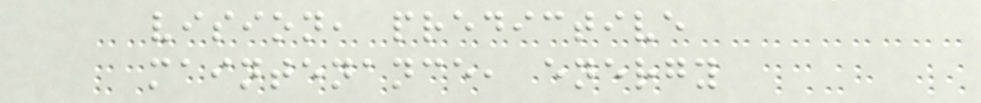vision, predictive
maintenance, energy
